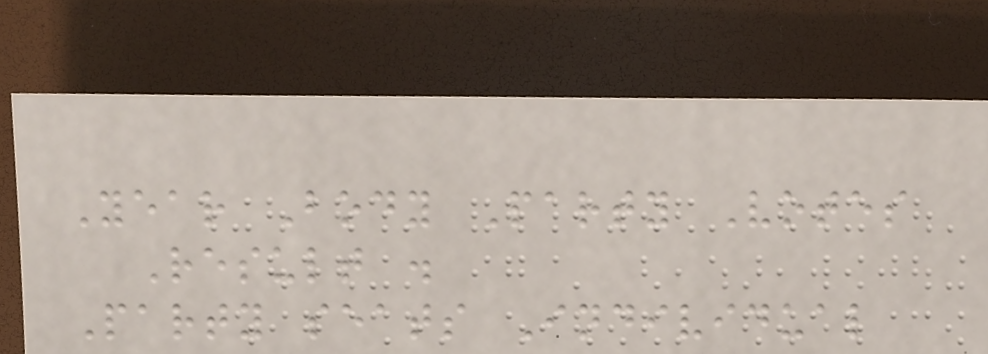Year Body Party Votes
Result .
Party seats Individual
